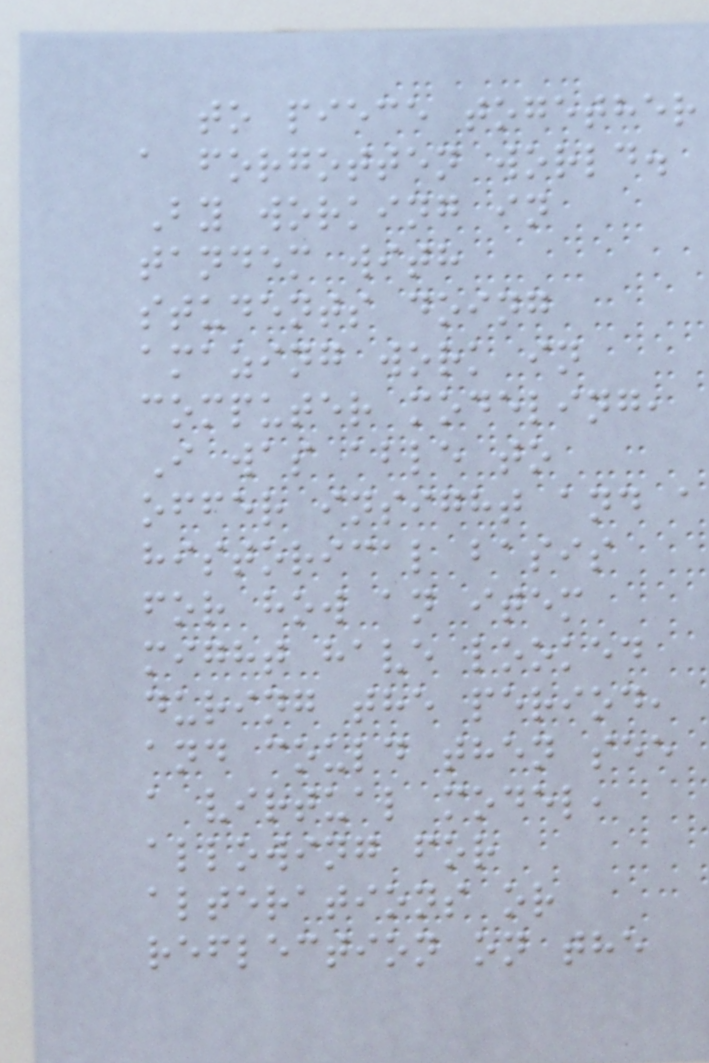to piece together
a forgotten world.
By working in
tandem with
students doing
amazing work in
computer modeling,
I was able to
offer insight and a
historical basis
for how an item
might have looked
during the period,
and could then see
a virtual model,
allowing for
alterations or
reflection on the
